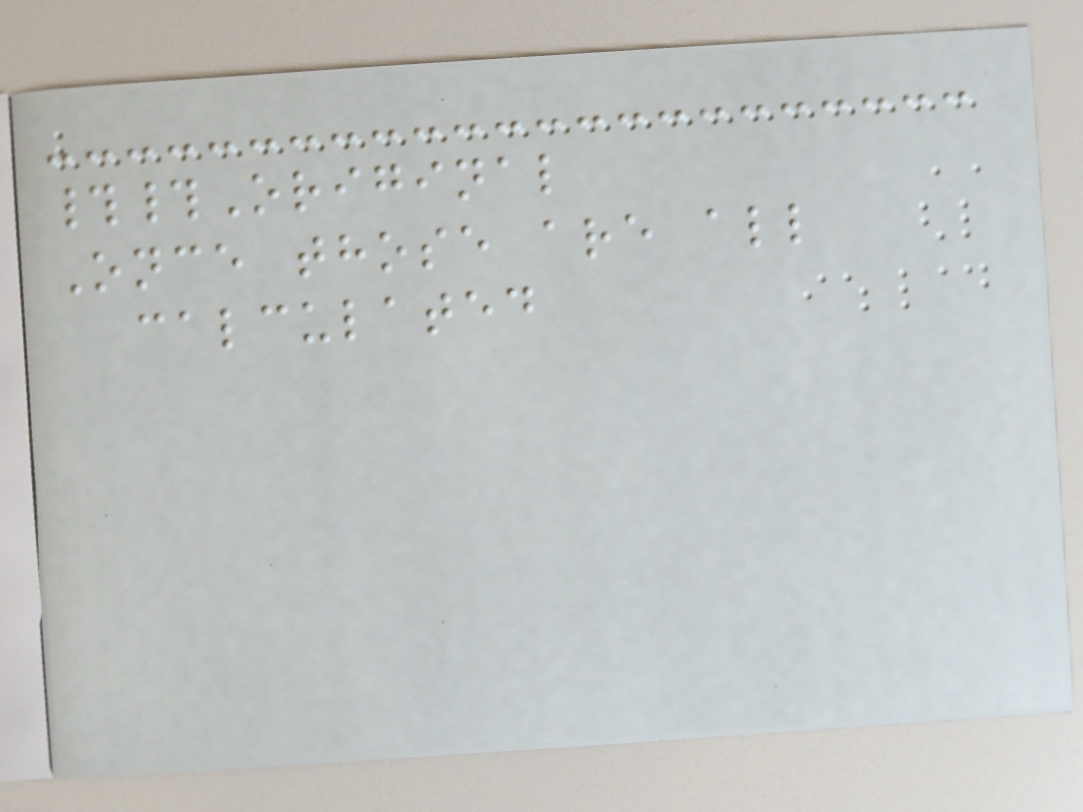##Original
Once those are all
calculated
